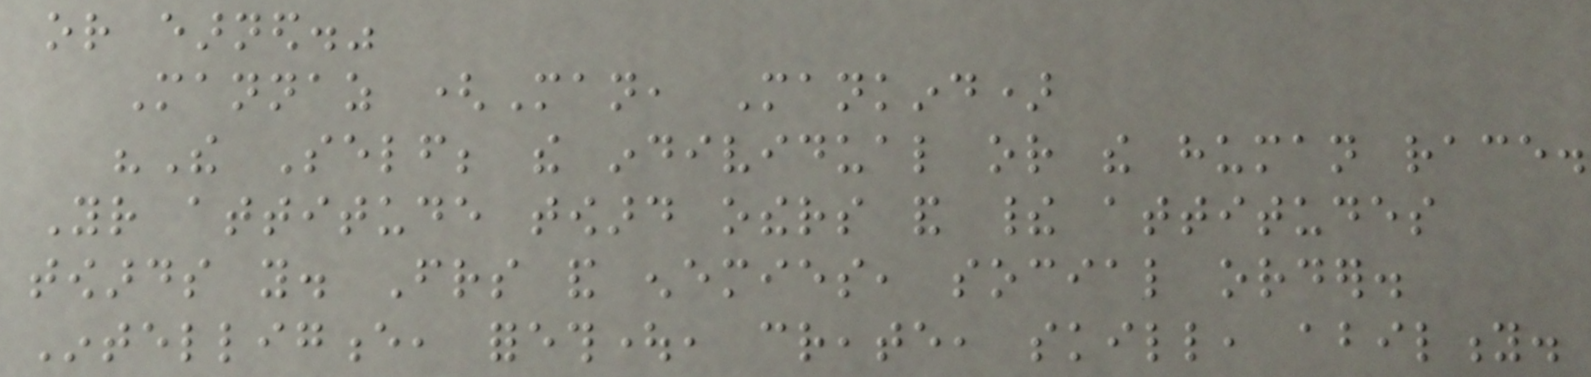or earned."
Mannaz (Man, Mankind)
"The Self; the individual or the human race.
Your attitude toward others and their attitudes
towards you. Friends and enemies, social order.
Intelligence, forethought, create, skill, ability.
